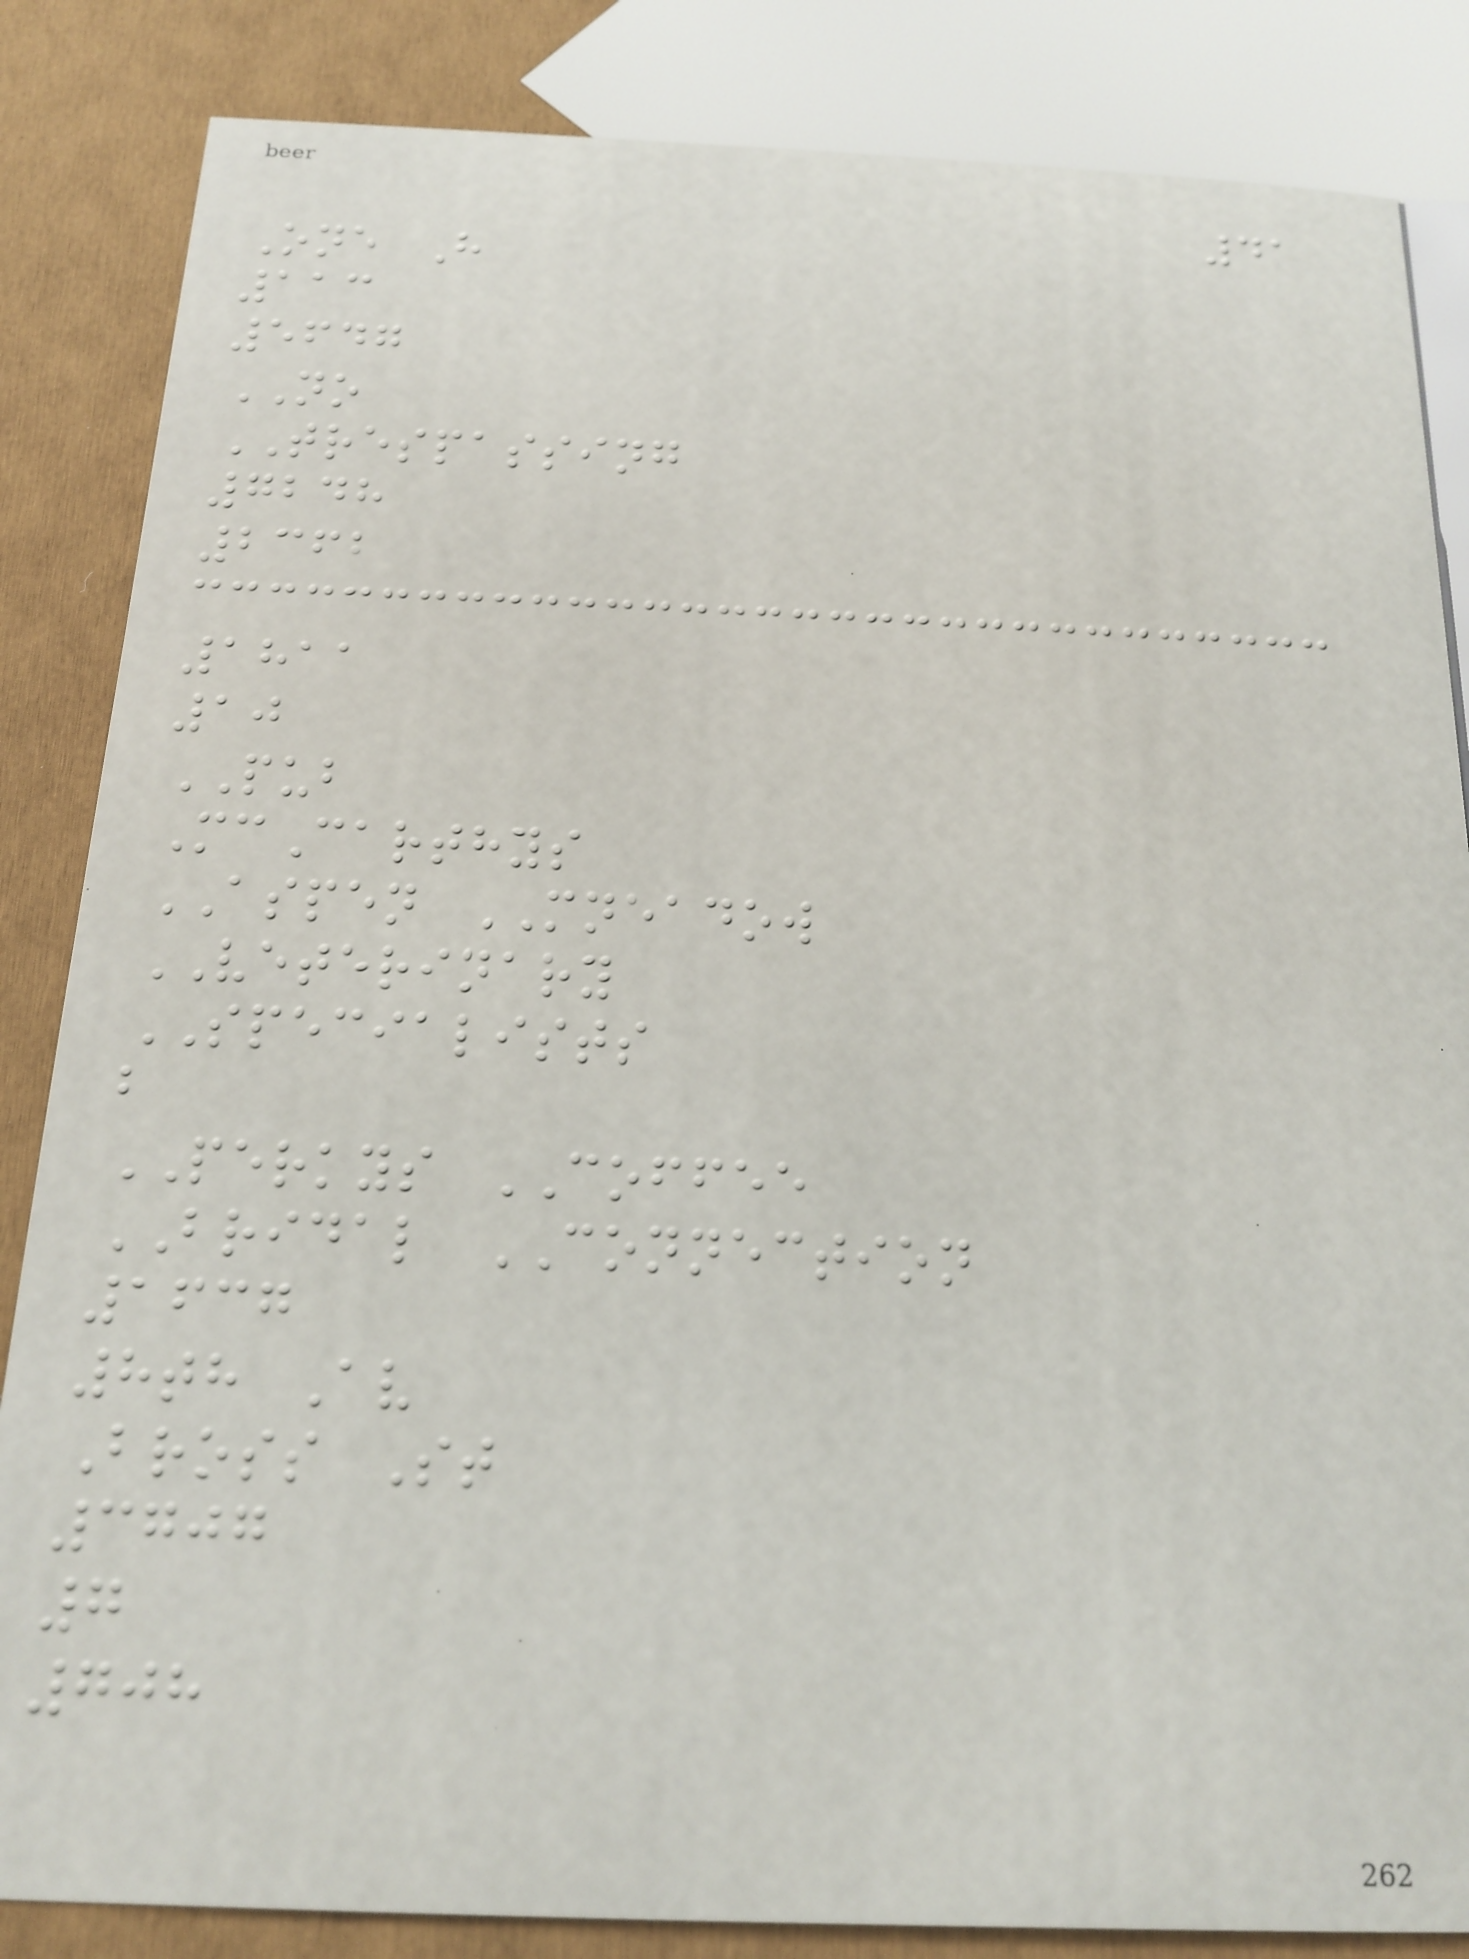41
One H
113
5647
NO
TRESPASSING
7248
2362
1811
10
PUB
McCarthys
ASPEN MNEADOW
VETERINARY
SPECIALISTS
b
PERKYS COFFEE
BRIDAL CONNECTION
1637
8th Av
Bross St
3707
7
708
